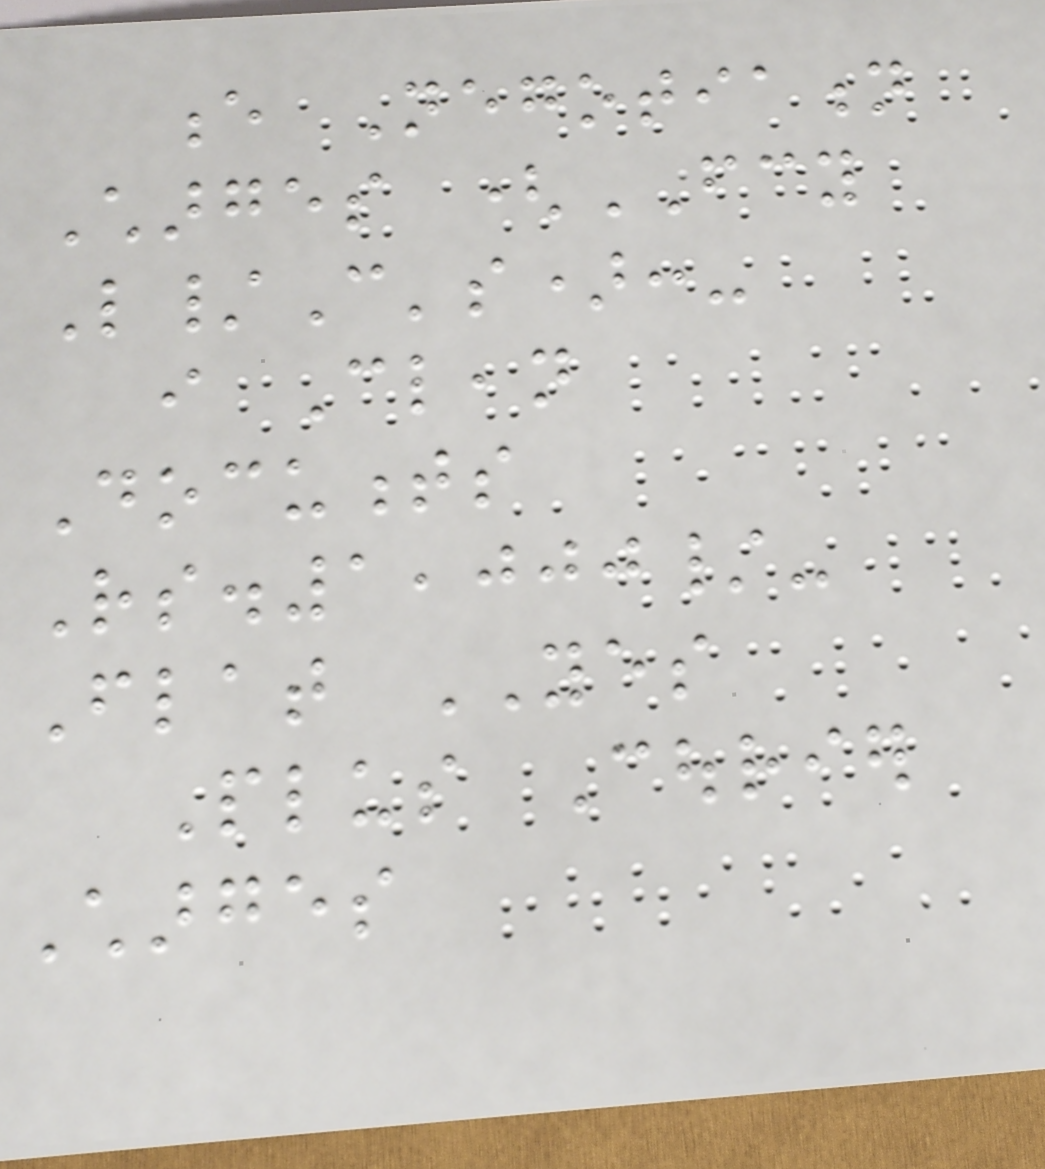e Negotiation
Charges (FCY
L/C's):-
i Clean
Documents
Rs.1,000/-
Flat YES
Plus Courier
Charges
